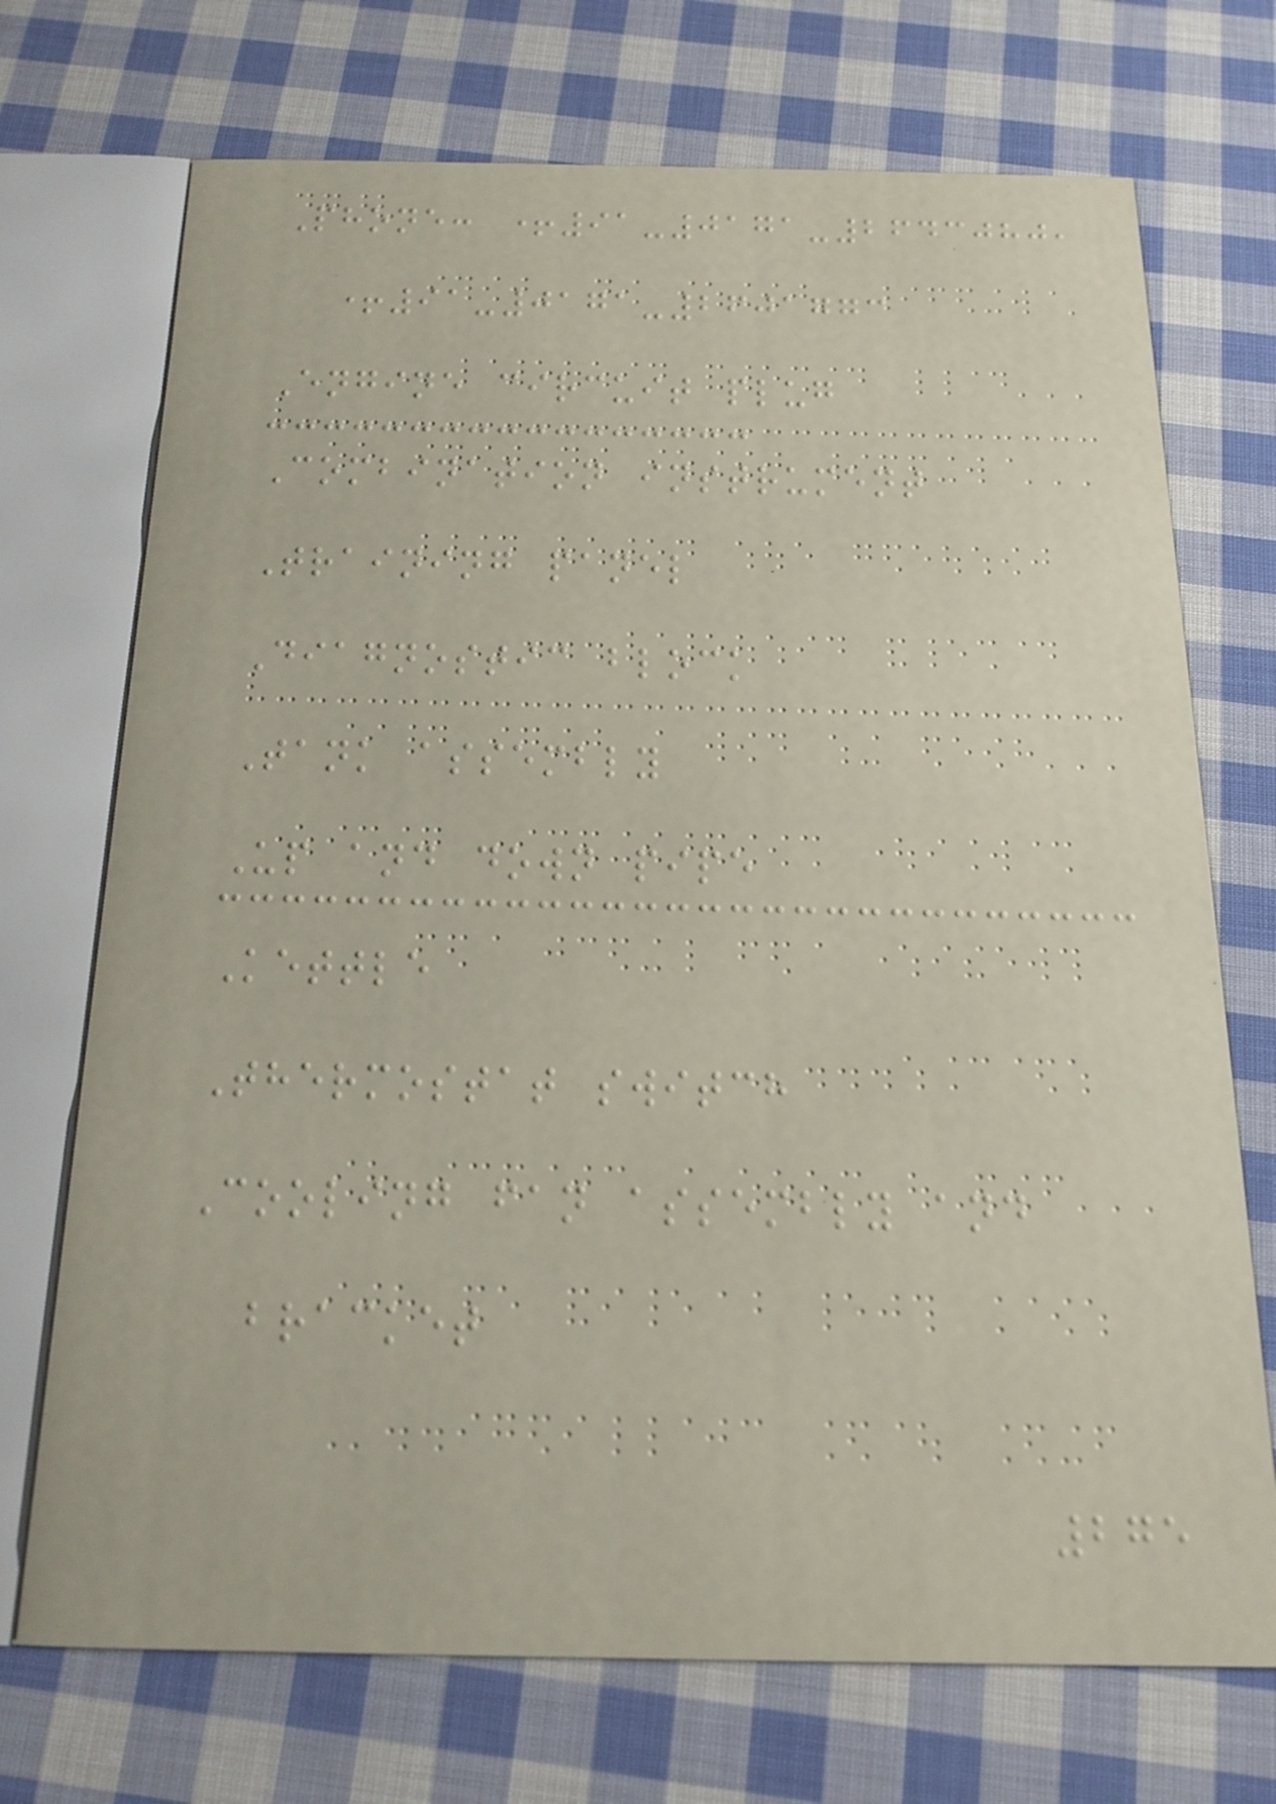Phone: +91-0171-2643080,
+91-0171-2601773
Engine circuit plug
Combination instrument
Training panel
Diagnostic block
Tank assembly
Up and down pipe
Kettle
Thermostat switch
Cooling fan assembly and
bracket
275
